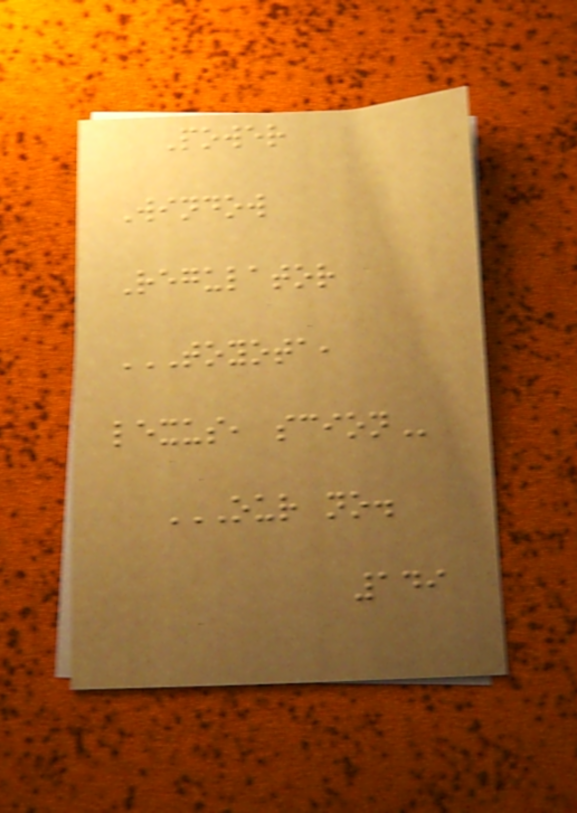Power
Window
Regulator
TOYOTA,
LEXUS, SCION
OUR NO.
149
